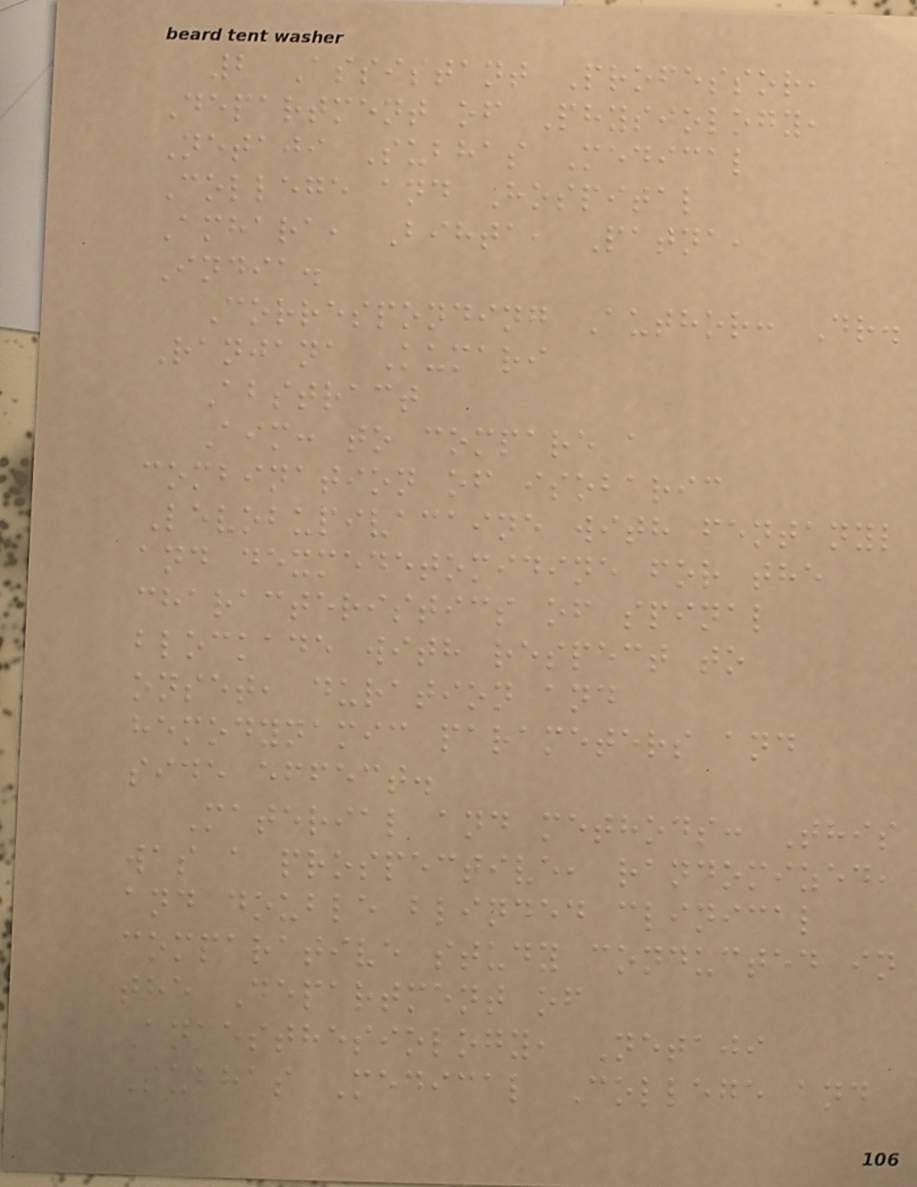2 Assistant Professor,
Department of Physiology,
Netaji Subhas Medical
College and Hospital
Amhara, Bihta, Patna,
India.
Corresponding Author: Dr.
Ranjana Kumari
Abstract
Aim: to compare a
combination of isobaric
Levobupivacaine with fentanyl
and dexmedetomidine for the
characteristics of spinal
blockade with respect to
onset, duration and
hemodynamic parameters and
side effect.
Material and methods: This
was a prospective, randomized,
and double blinded clinical
comparative study conducted in
the Department of
Anaesthesiology, Netaji
Subhas Medical College and
